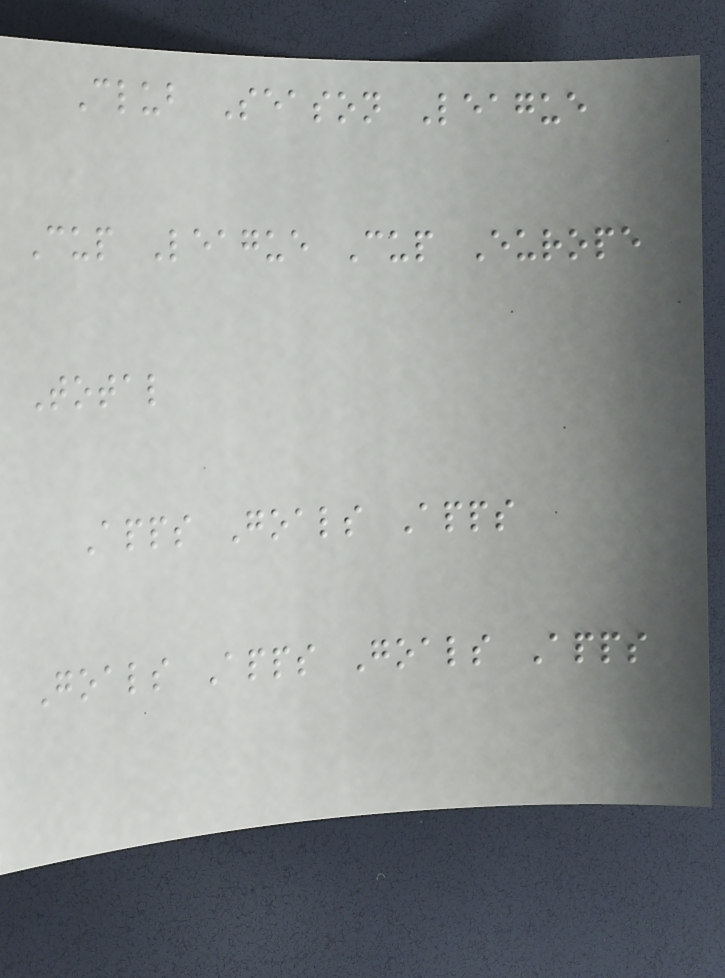Club Season League
Cup League Cup Europe
Total
Apps Goals Apps
Goals Apps Goals Apps
